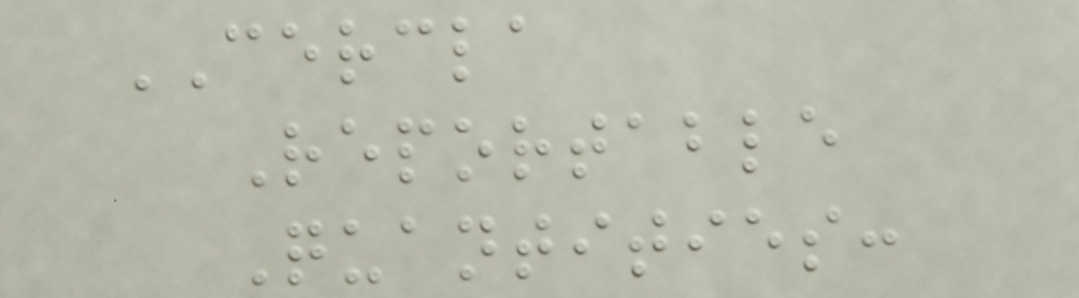CERCLA
Reportable
Quantities:
